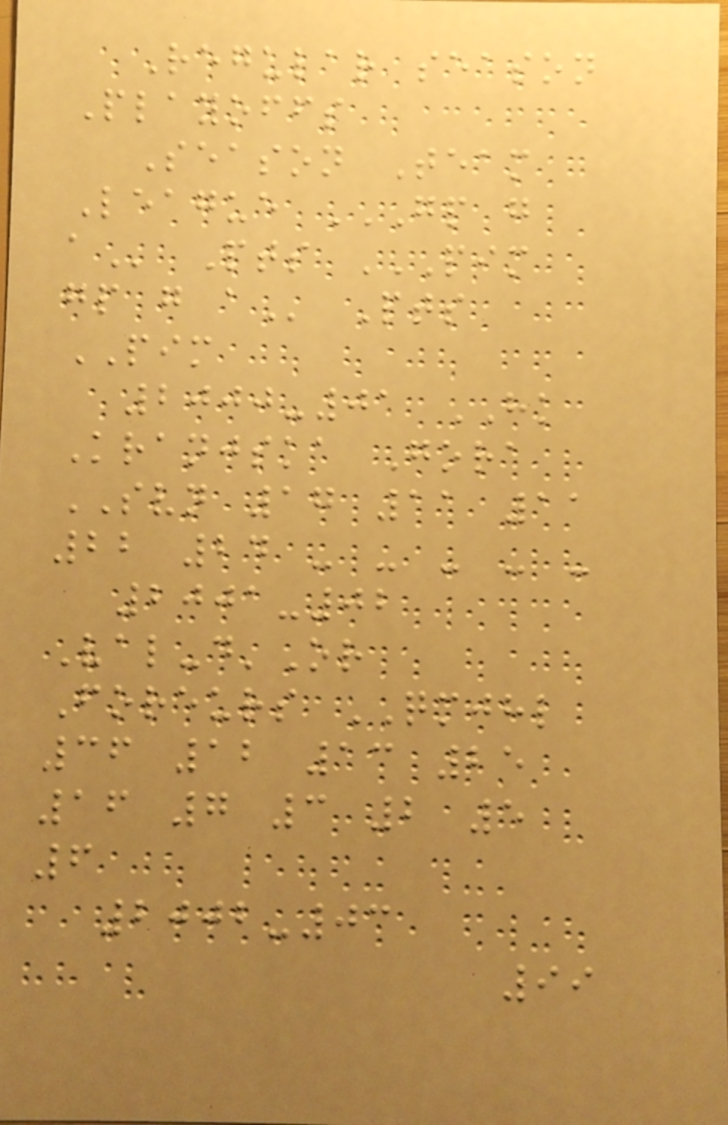Regular season
Playoffs
Season Team
League GP G
A Pts PIM
GP G A Pts
PIM
2000-01 HK
Kranjska Gora
SVN 17 11 11
22 24 - - - - -
2001-02
Val-d'Or
Foreurs QMJHL
36 12 13 25
16 7 3 2 5
6
2002-03
99
